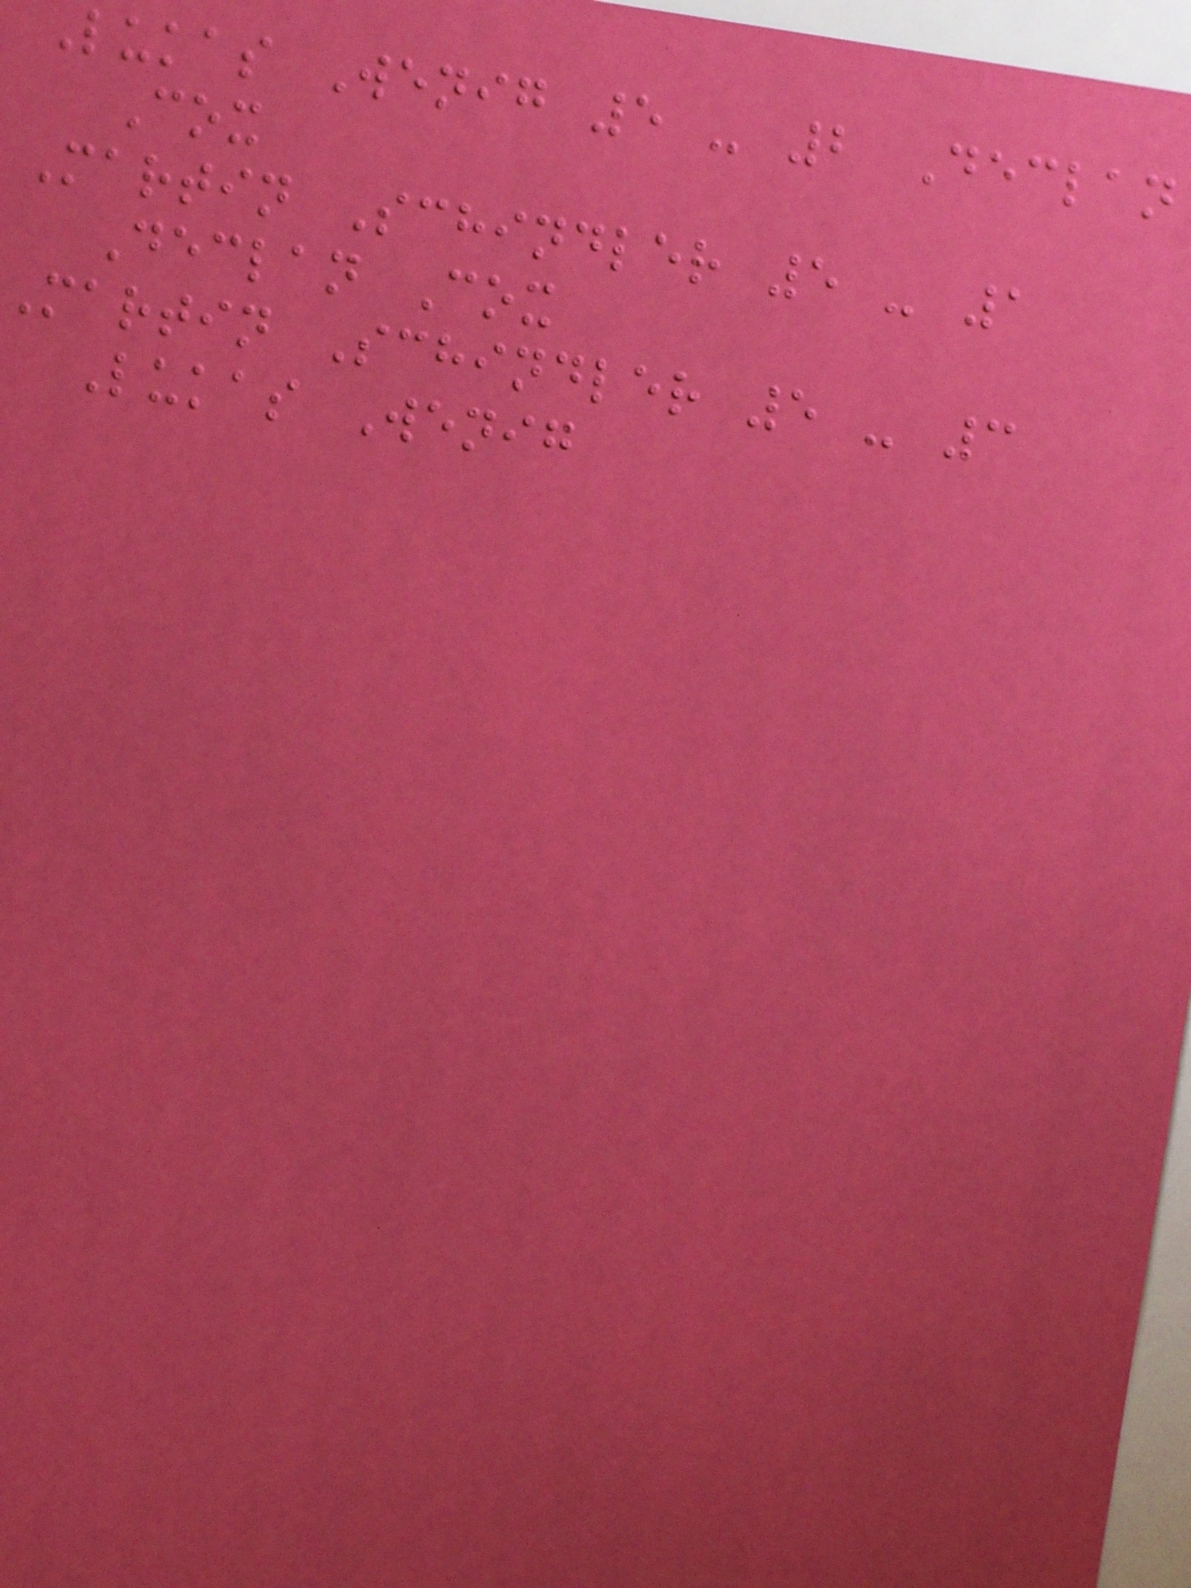Lukas Wenig 5 - 2 Declan
Cox
Martin Schindler 5 - 1
Declan Cox
Martin Schindler 5 - 3
Lukas Wenig
